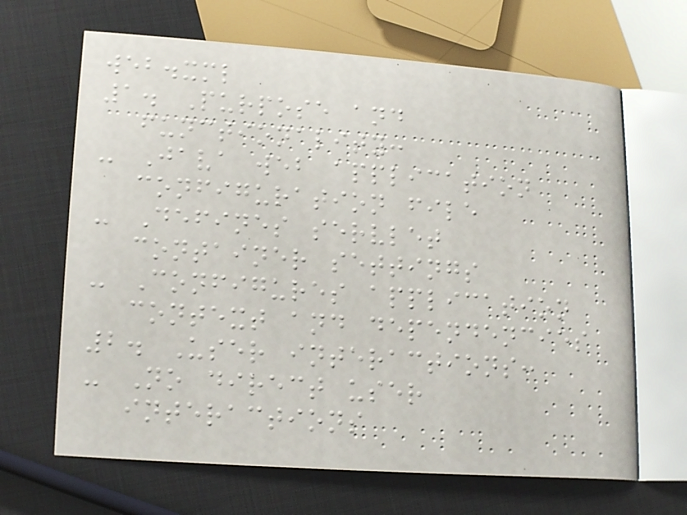web.xml
1. Purpose and
functionality:
- Java web application
configuration file
- Defines servlet
container settings
- Configures application
context and dependencies
2. User interactions:
- No direct user
interactions
